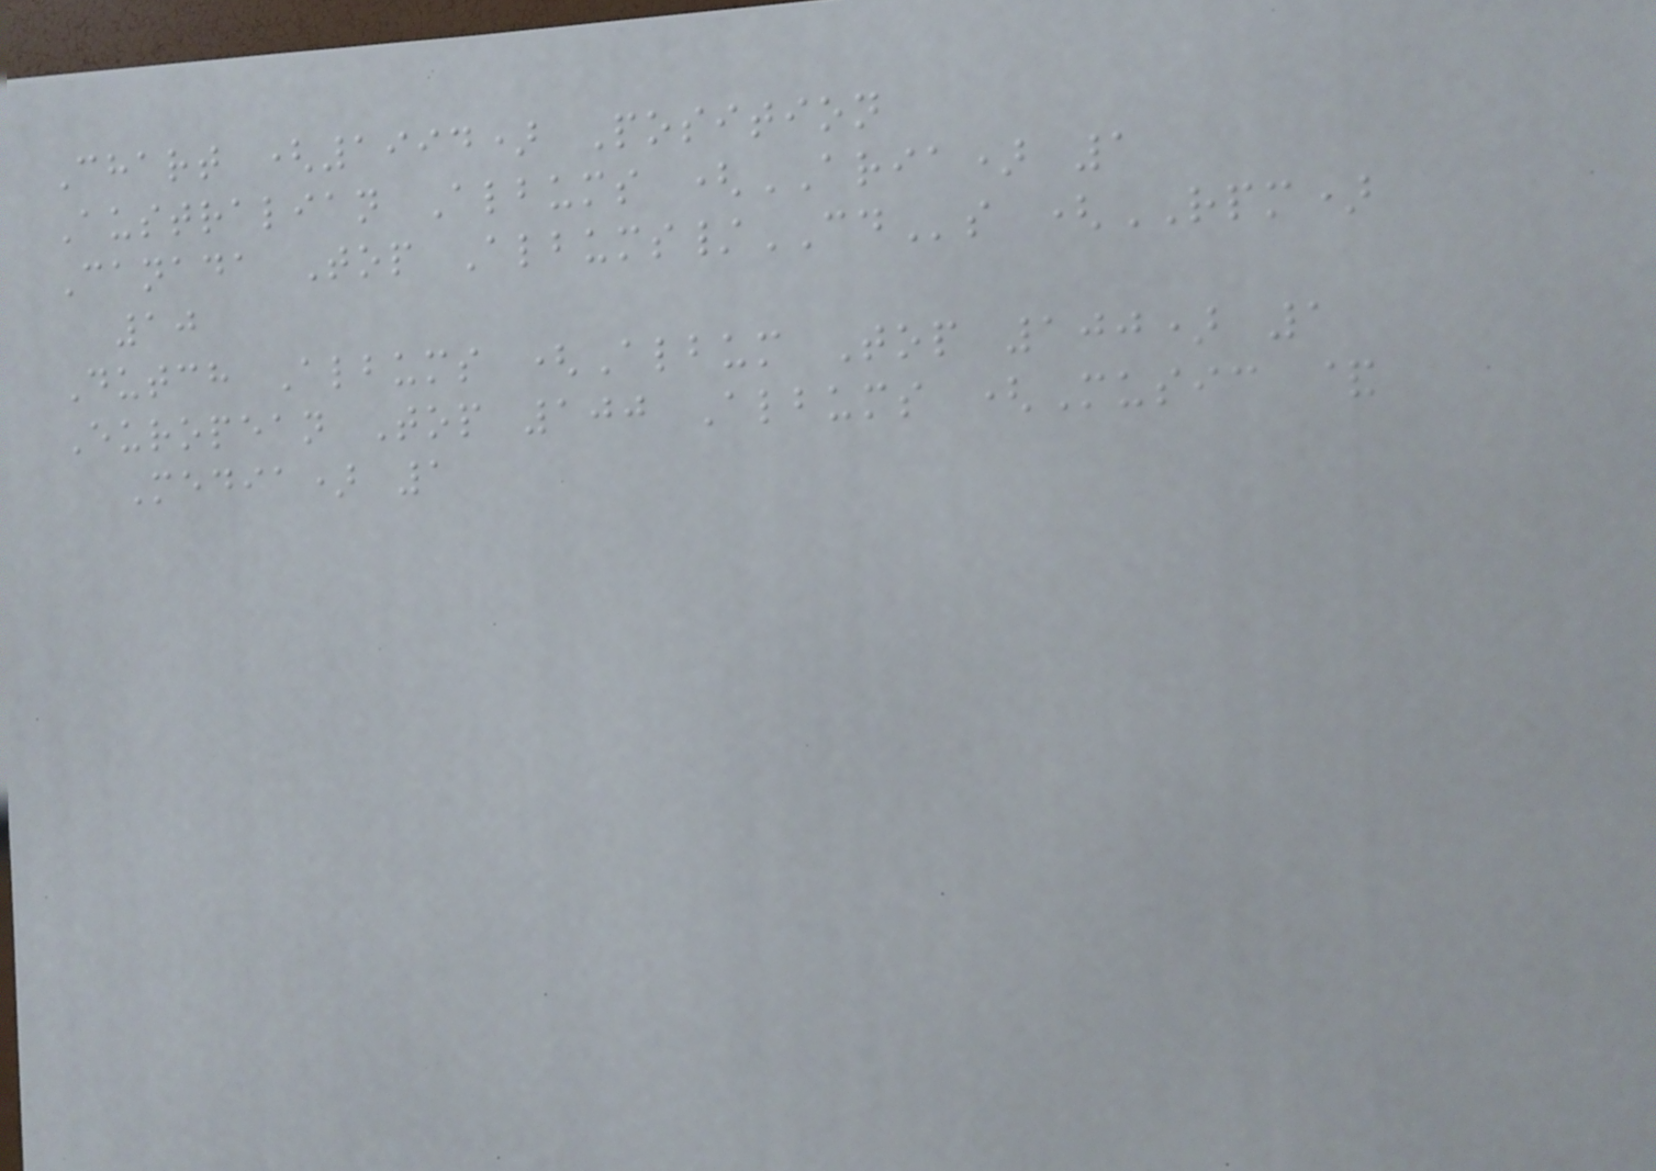Chart (1994) Position
Australian Albums (ARIA) 1
Canada Top Albums/CDs (RPM)
10
Dutch Albums (Album Top 100) 1
European Top 100 Albums (Music &
Media) 1
